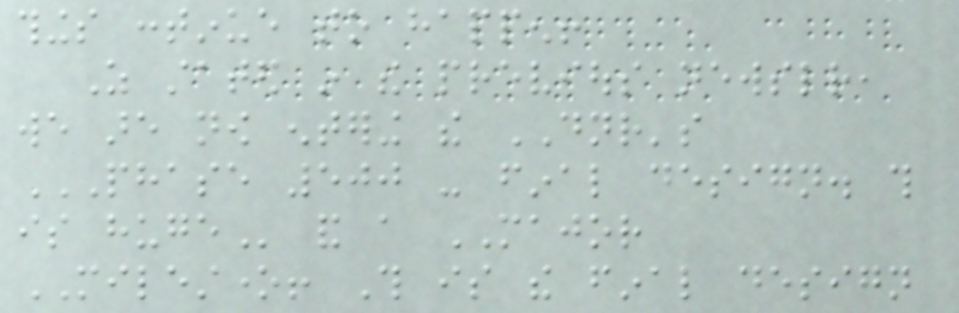things continue to happen!
As stated in the previous newsletter,
we are now entering the DNR's
PHASE 500 - FINAL DESIGN. THIS
IS HUGE and a MAJOR
MILESTONE! This is the final design
